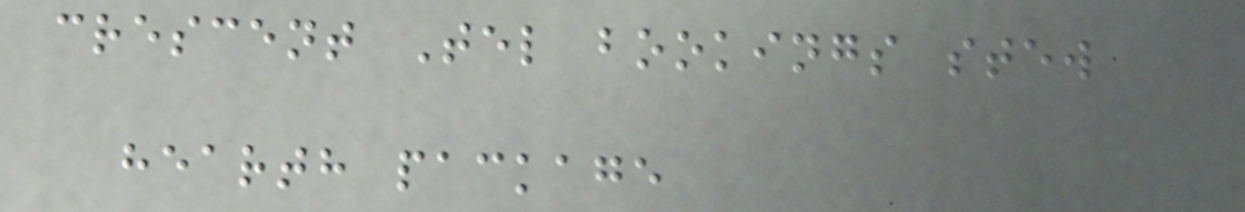crescent Tel bookings stew
hearth package
